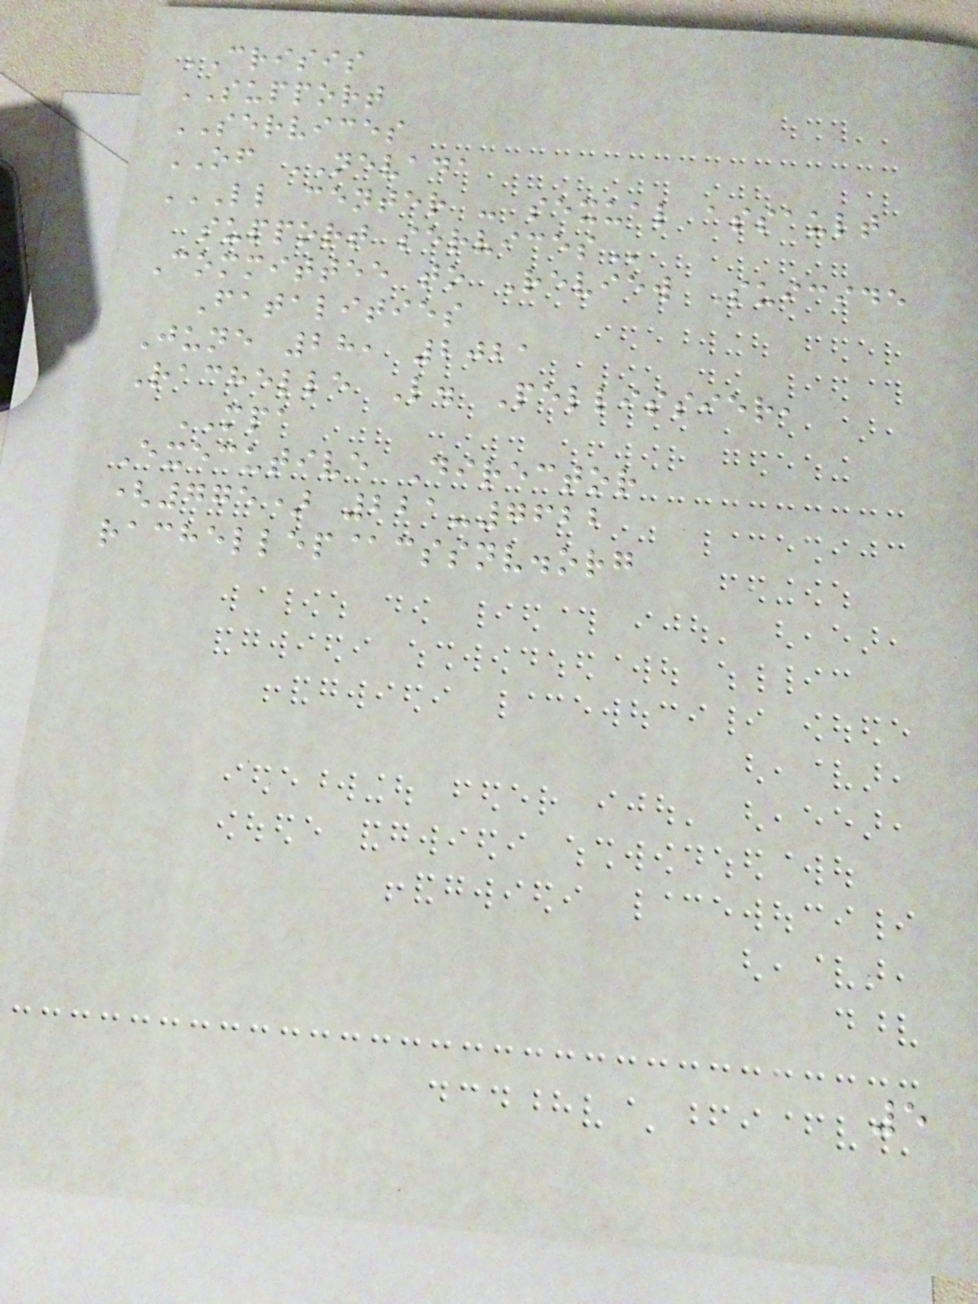CRISIS
SUPPORT
SERVICES
OF NEVADA
LL CENTER - SEXUAL ASSAULT
SUPPORT SERVICES
Committee to Review Suicide
Fatalities
June 28, 2021
Rachelle L. Pellissier,
MPA
Executive Director
(775) 221-7622
rachellep@cssnv.org
5
